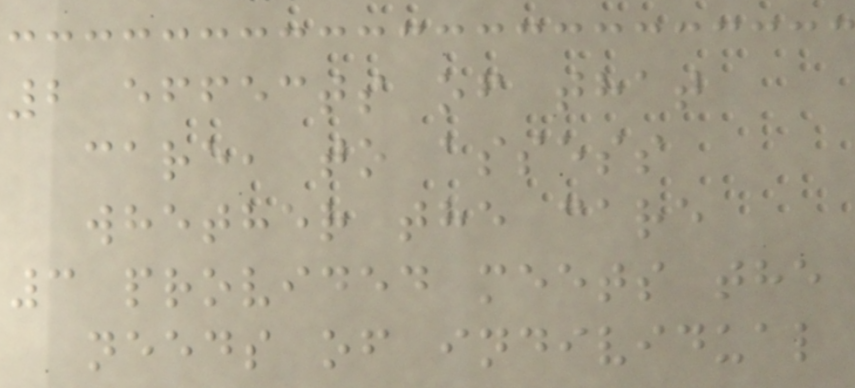2 effects of that
care, to assess
whether the care
3 provided meets the
needs of individual
